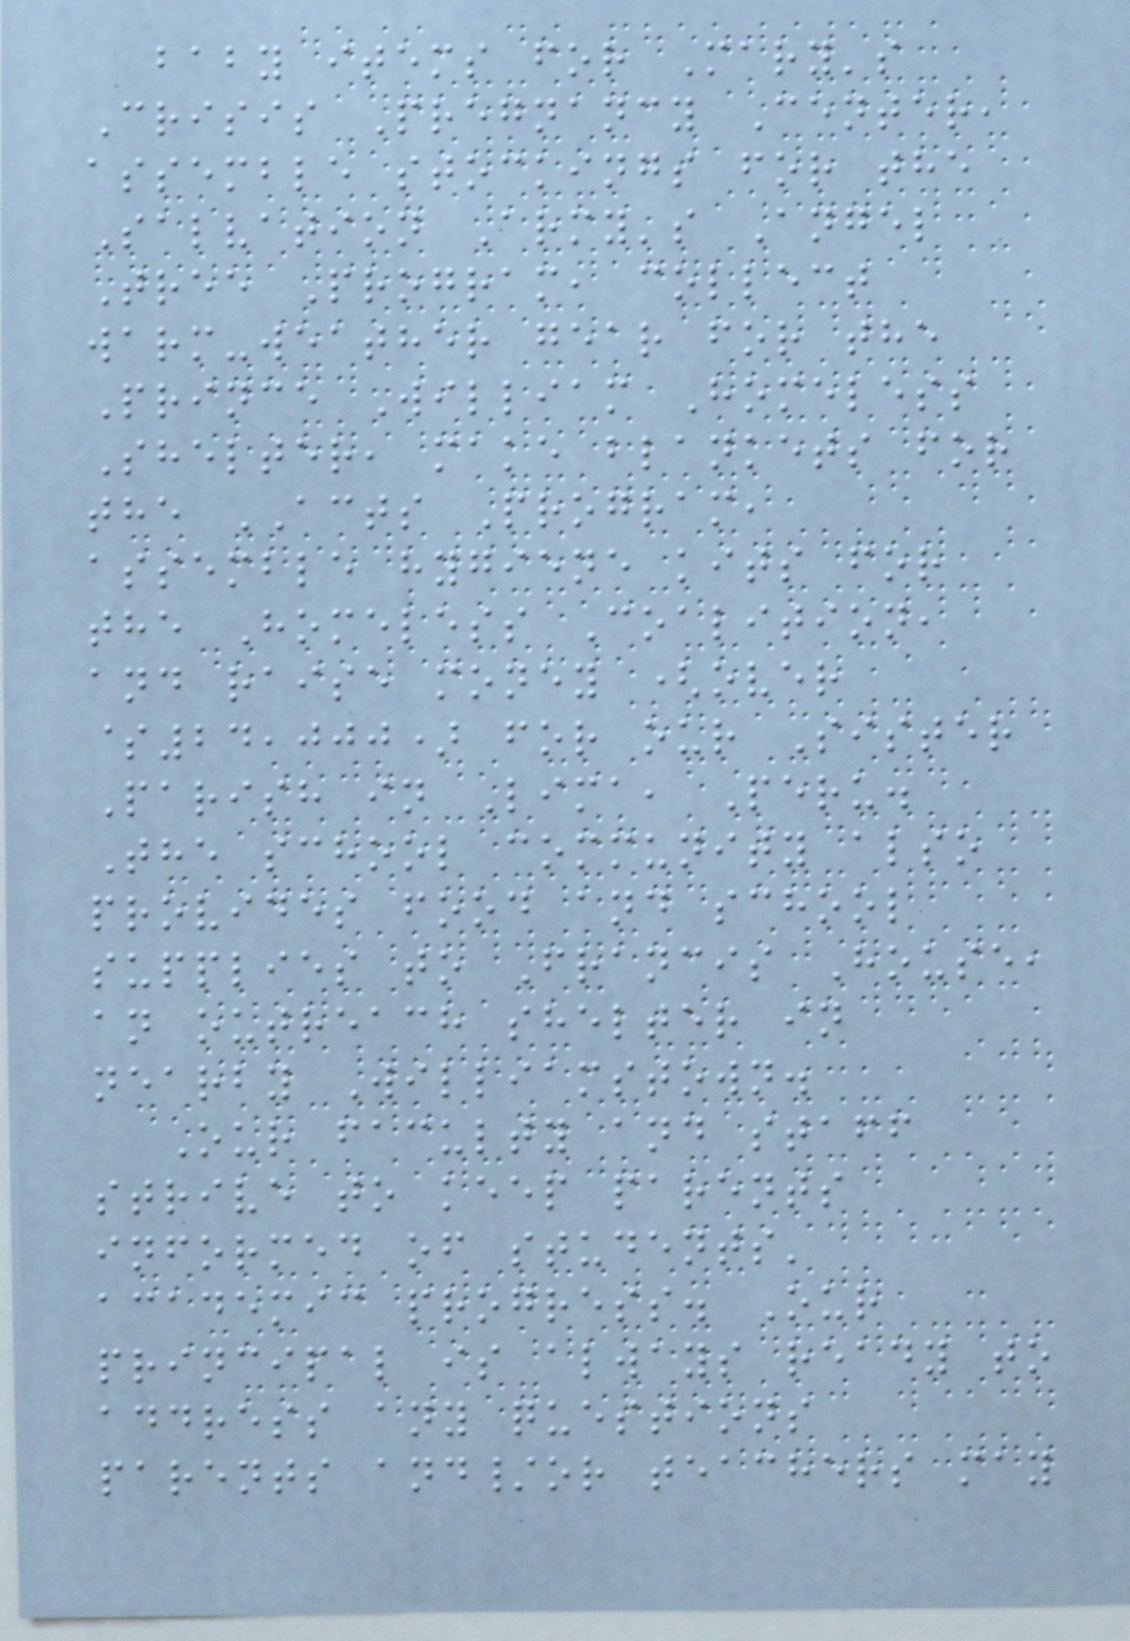baby items for Mary's
Crisis Pregnancy Center,
assemble stockings for the
Salvation Army's Angel
Tree Program, collect
warm-weather gear for the
Prince William Homeless
Shelter, make blankets for
the ACTS Program,
assemble hygiene kits for
the Homeless Coalition,
and raise money (over
$24,000) for our Sister
Parish in Lima, Peru.
The school community also
provides food and school
supplies to Francis House,
an outreach shelter in
nearby Williamstown.
Our faculty and staff
strive to keep parents
informed of students'
academic progress. Our
principal is always ready to
address any questions
parents and/or teachers may
